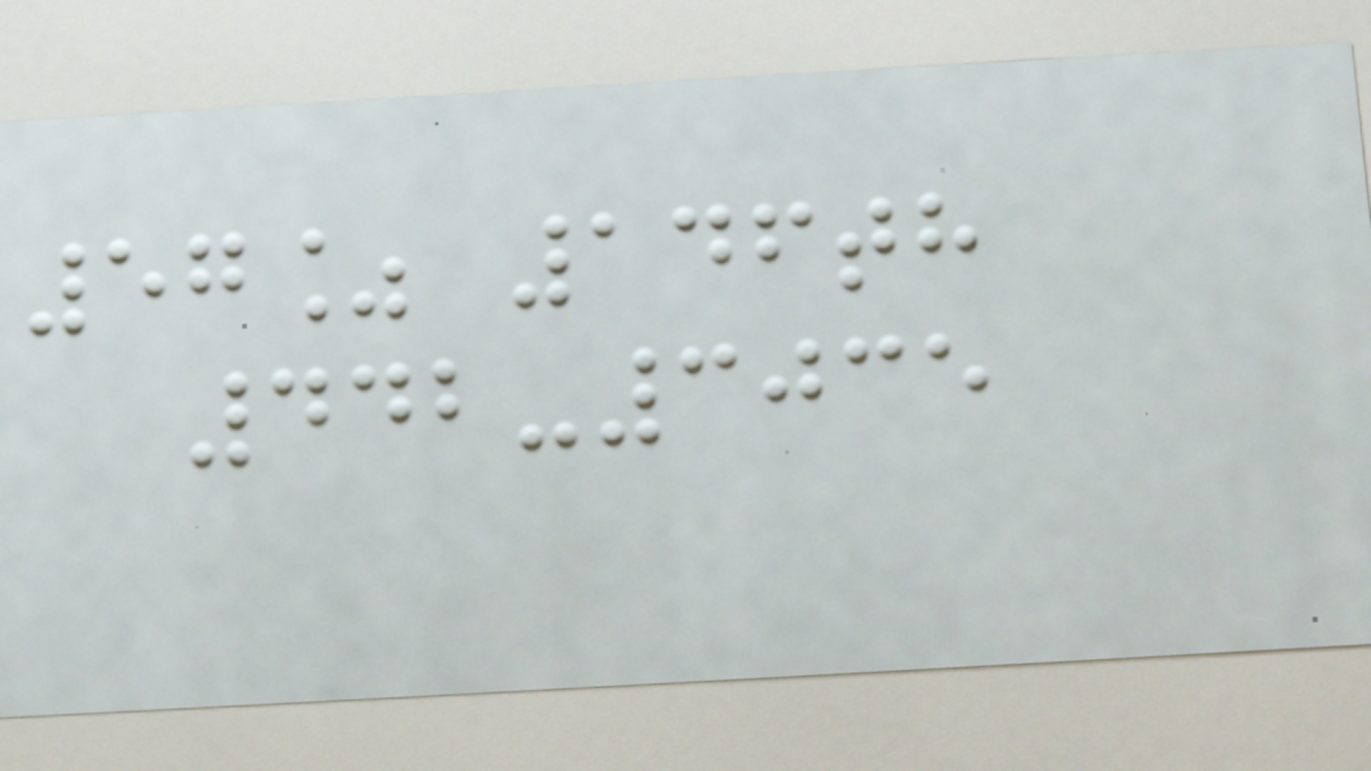57% 146th
442-3035
